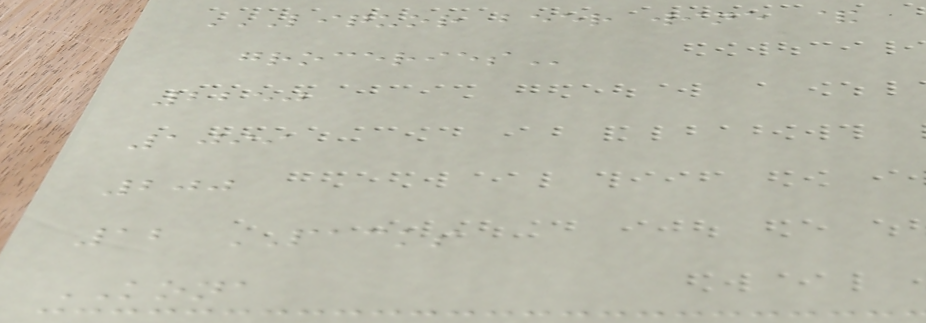LIQUOR BEER WINE &
GROCERIES
2250
1099
200
12 PACKS
KONA
